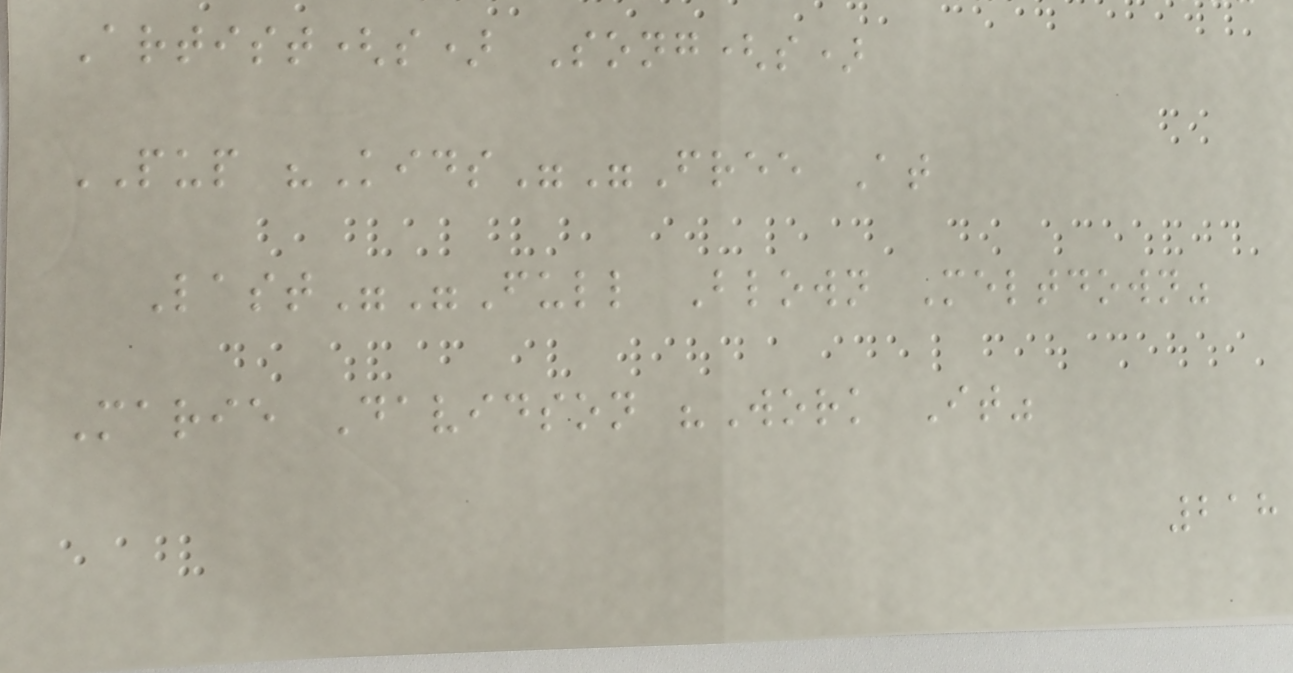Artist(s) Song(s)
PUP "Kids""Free At
Last""Full Blown Meltdown"
Marie Davidson "Work It"
218
